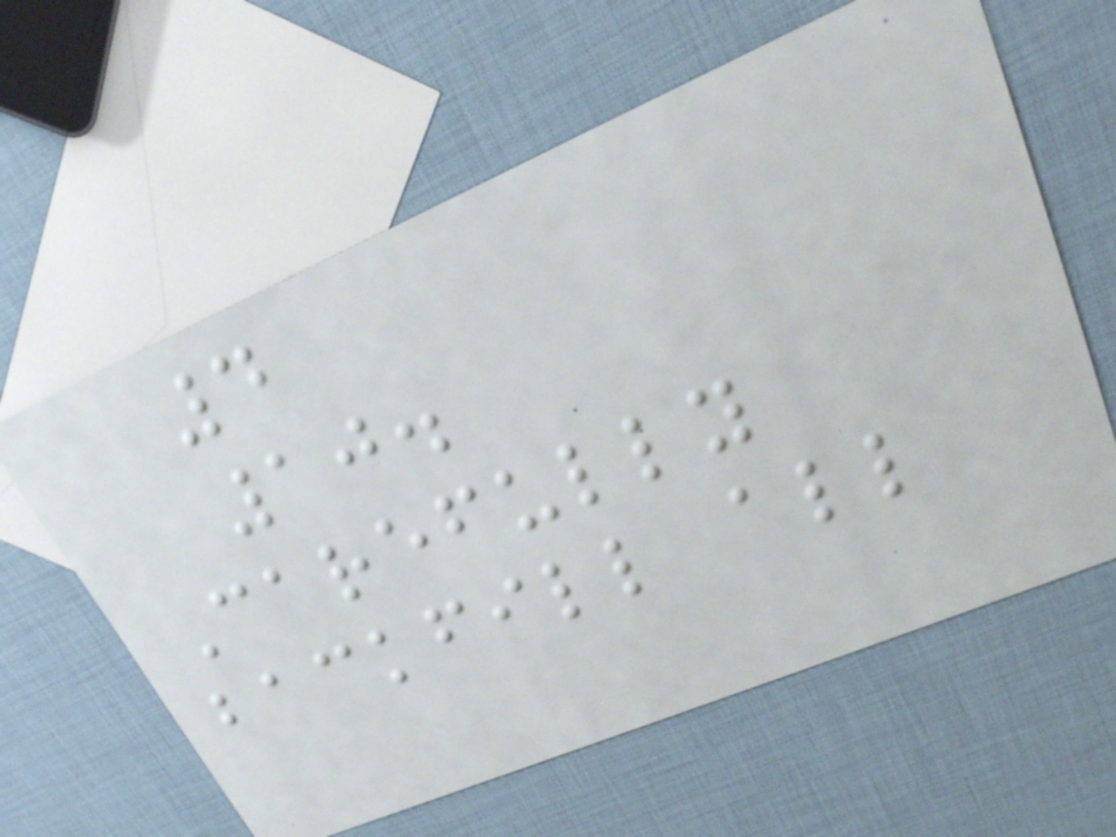4
10.
Carefully
backfill all
